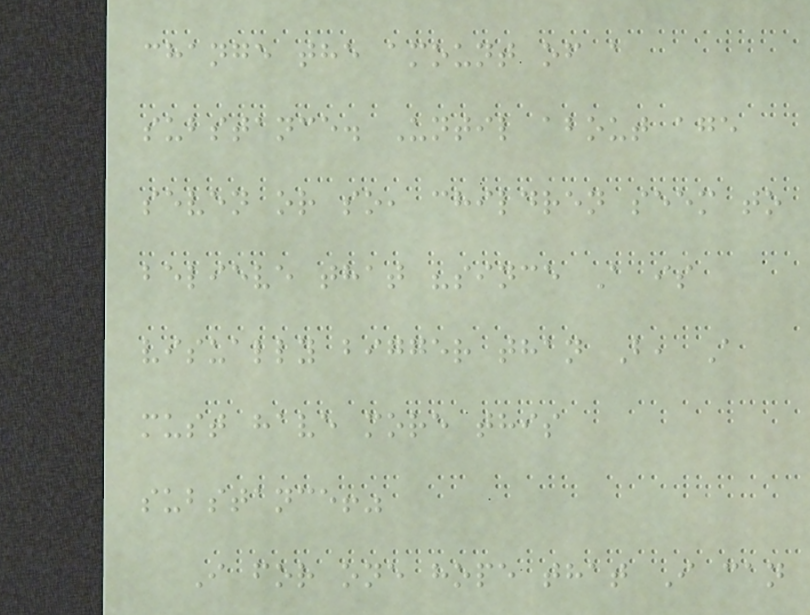change the amount of a
substance. Until about age
seven or so, children seem to
believe that "since A is
visually bigger than B, A
must have more this
substance!"
I for one hope that I can
